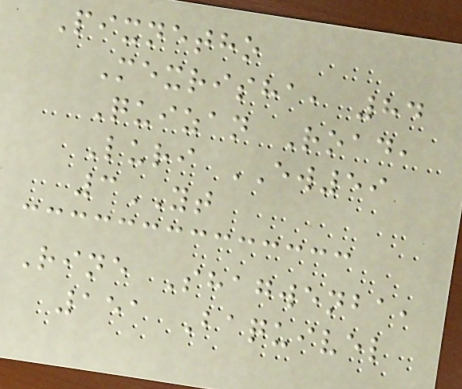Pixnetho
Mexrisha, 84
Quizan Road,
Luri EW59
3YT
Rine Shagwenba,
151 Baquivel
